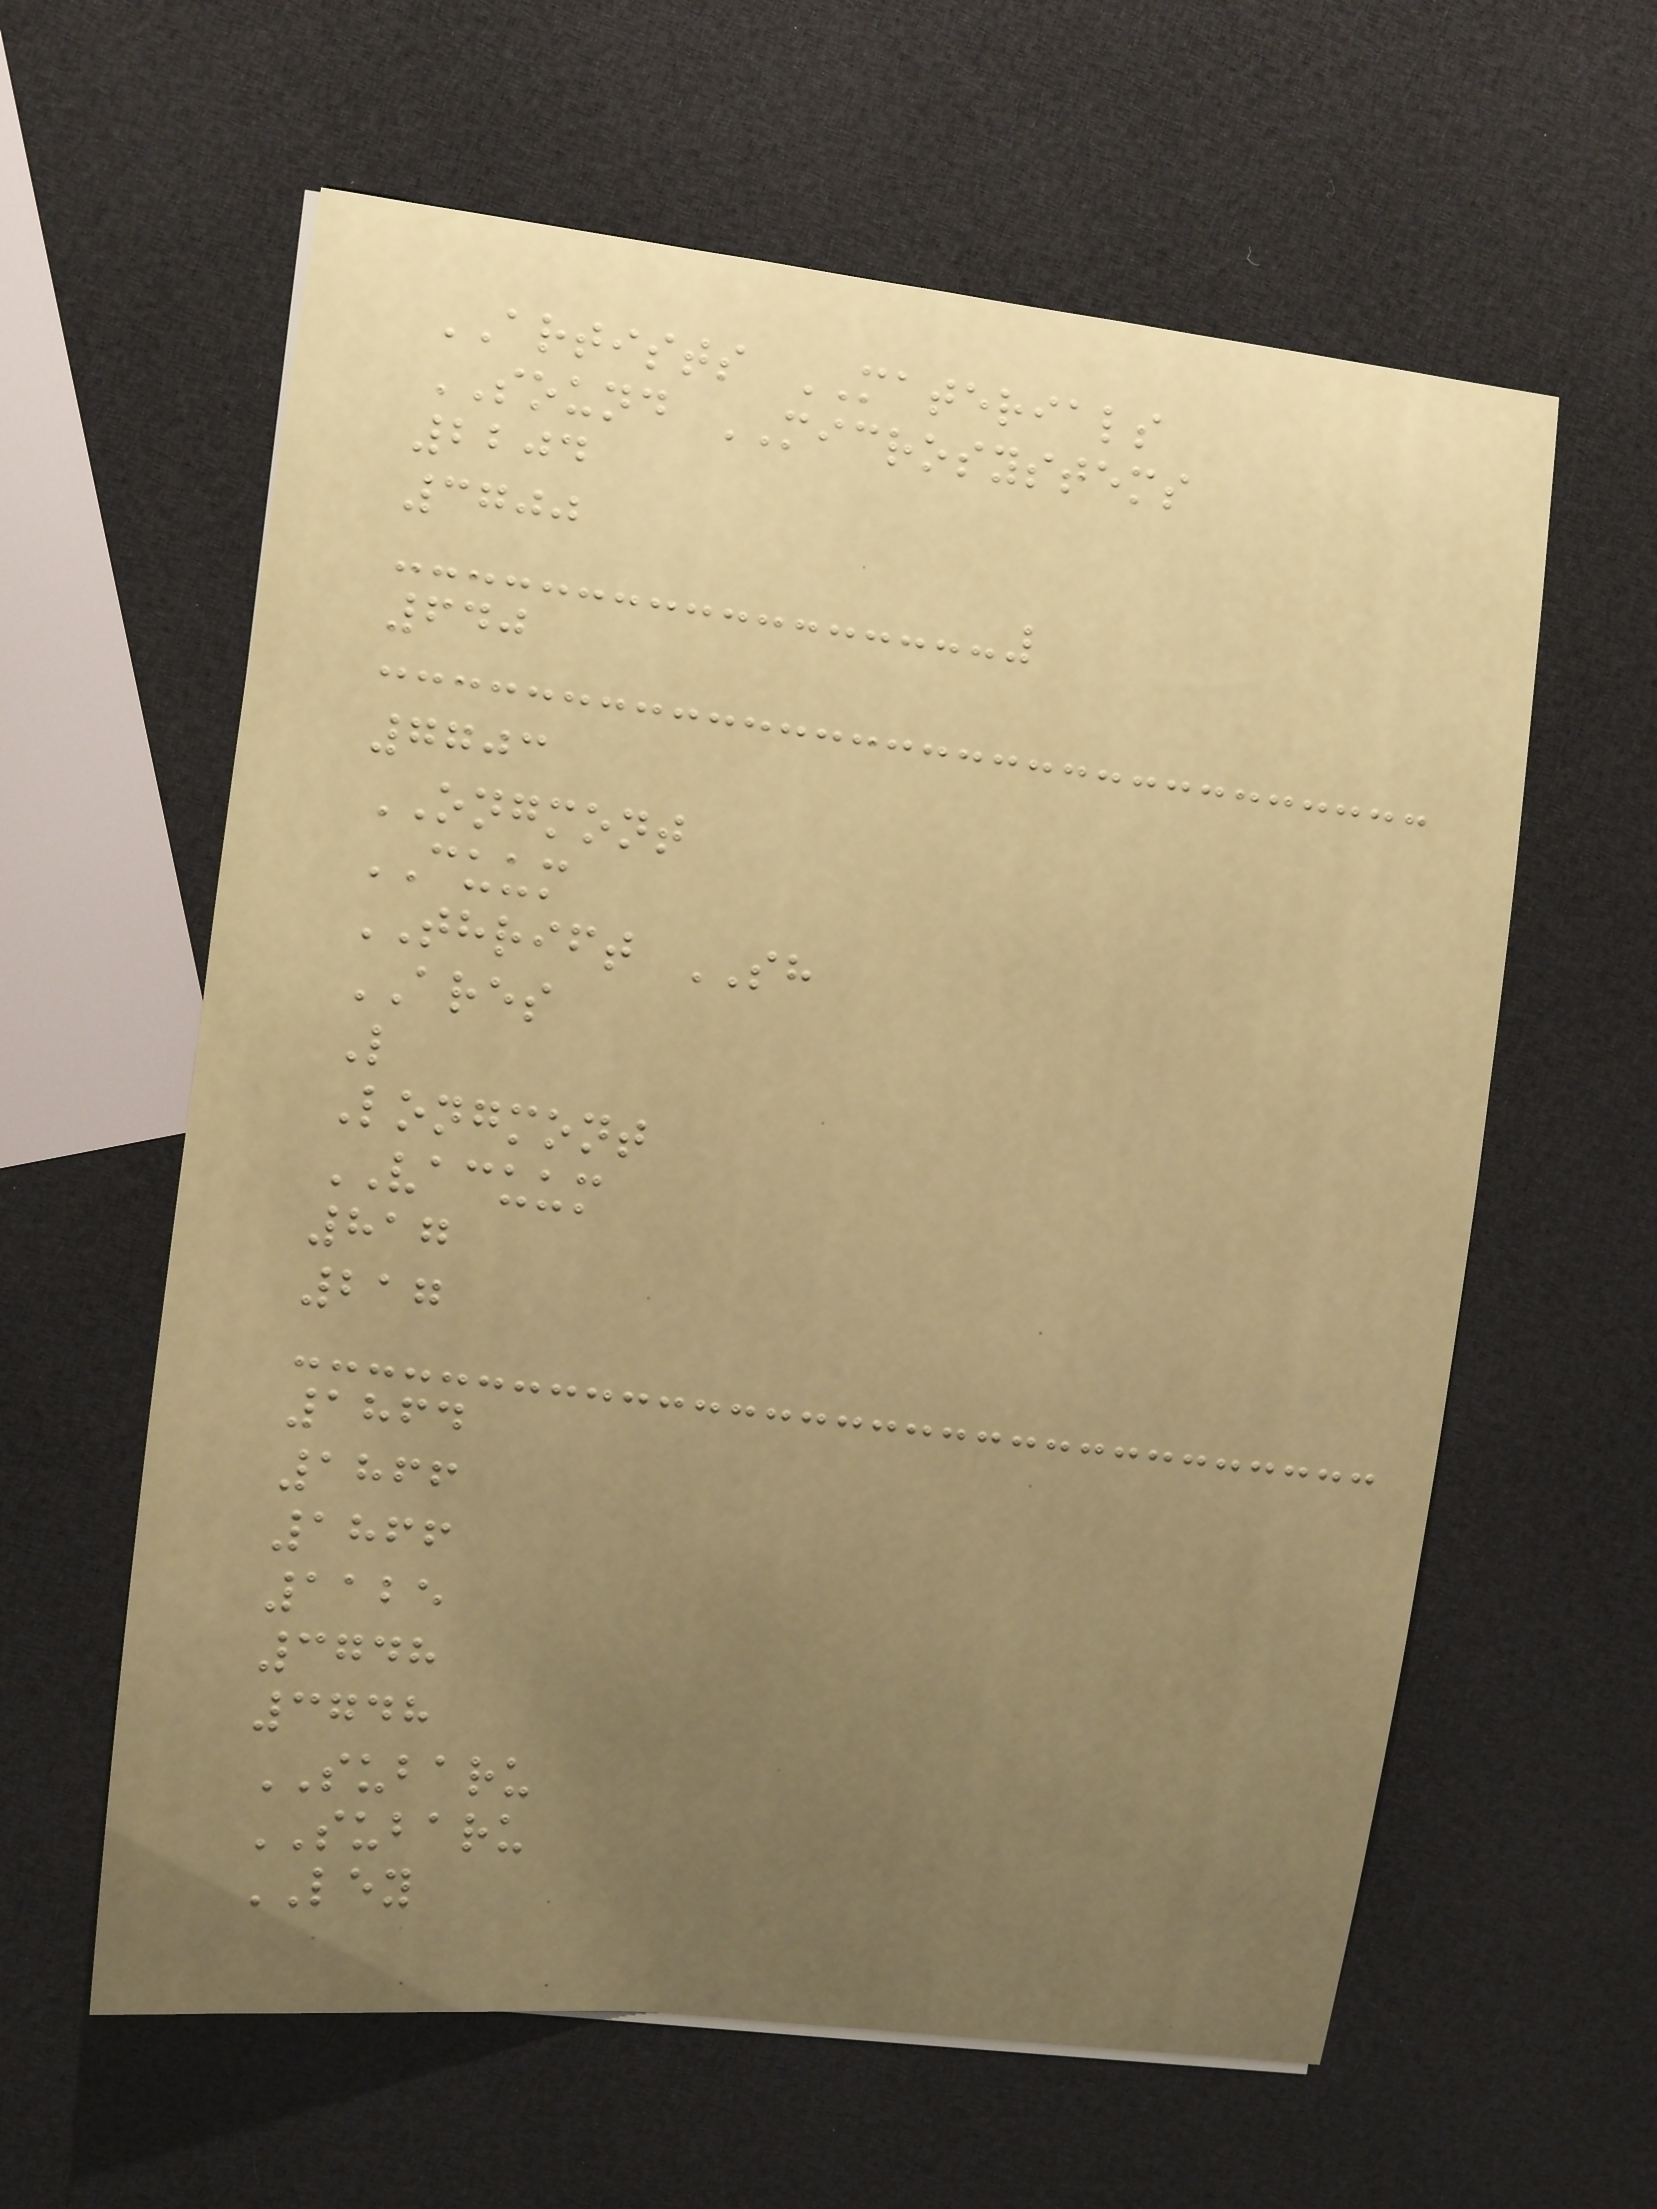ARTISTS MATERIALS
SOUND MICROSYSTEMS
2204
3700
640
7703
ONGMONT
CUUM
THRIFT SH
ARES
L
Longmont
VACUUM
817
217
1864
1866
1866
1125
3748
3748
SUBARU
SUBARU
LEY
